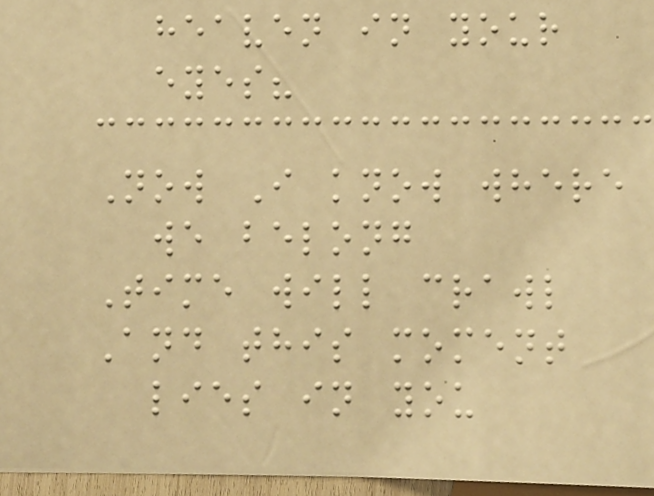heaven in your
eyes?
Now I know where
we belong
Time will crawl
And this moment
lies in you
